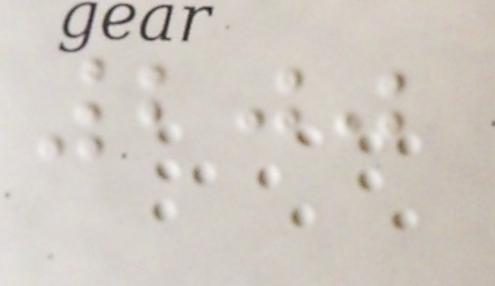200
